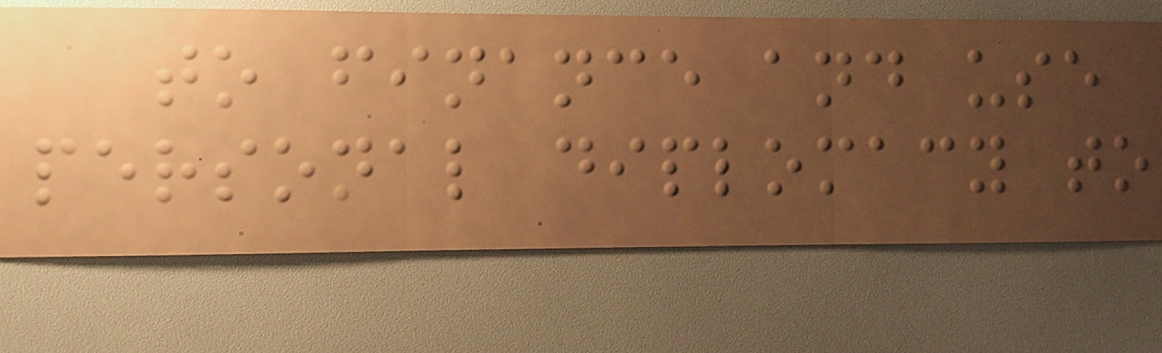to finance and use
personal diplomacy to
